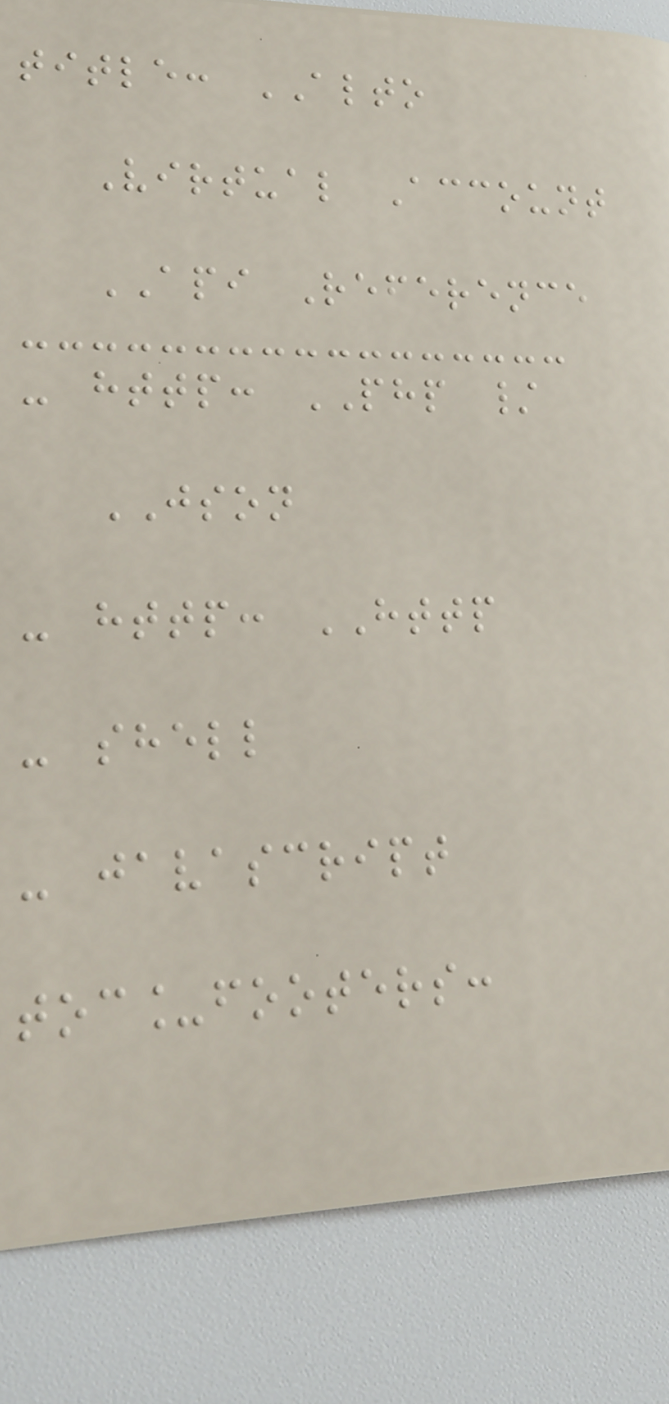title: ALTO
Virtual Account
API Reference
- http: PHP /
JSON
- http: HTTP
- shell
- javascript
toc_footers:
